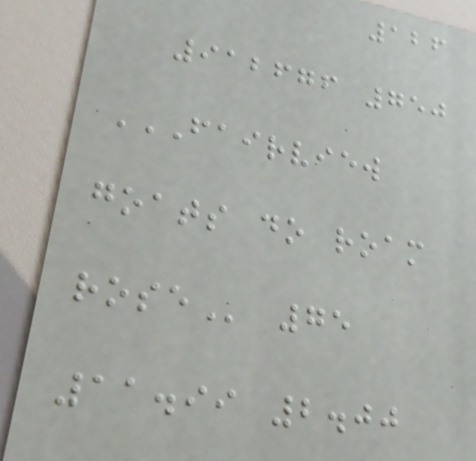126
912676 750
FAIRVIEW
GOATS DO ROAM
ROSE 75
11.99 2.00
